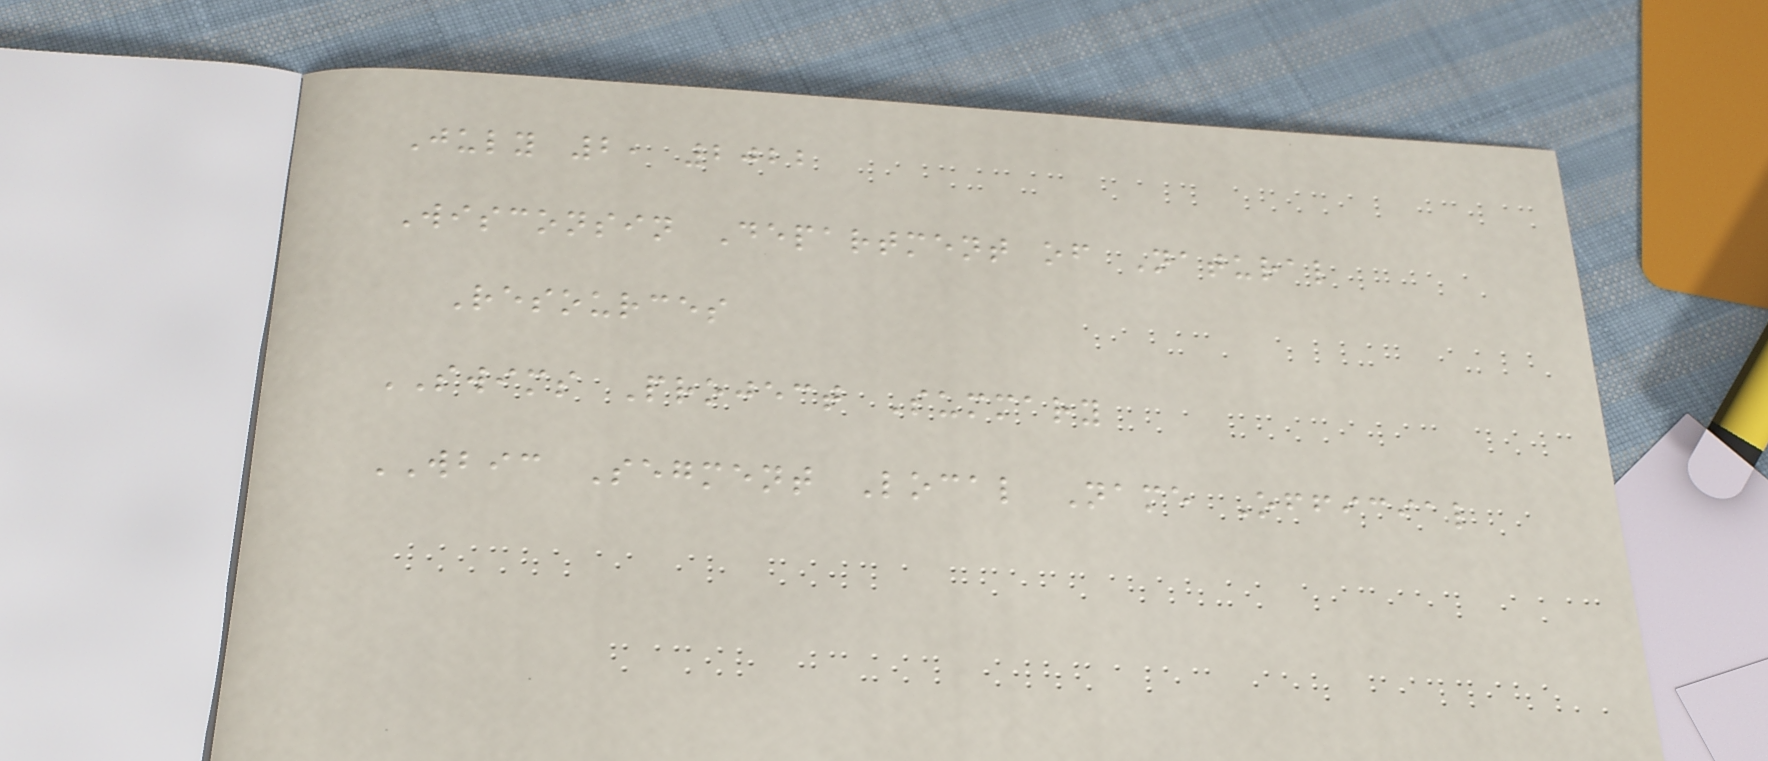July 2, 2022
Wisconsin Department of Natural
Resources
SWIMS Project Summary
WBIC Segment Local Name Official
